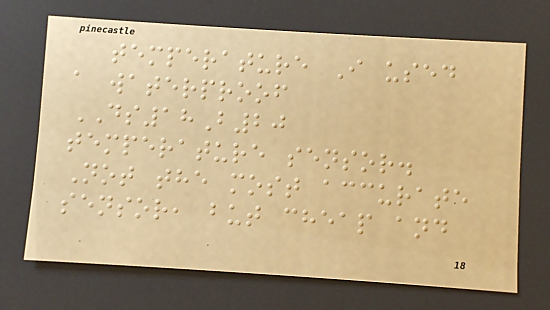temperature I used
a waterproof
DS18B20
temperature sensor.
Not the most accurate
sensor, but cheap and
